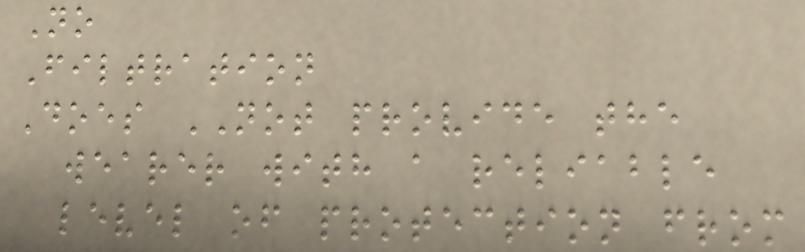No
Filtration
Does NOT provide the
wearer with a reliable
level of protection from
